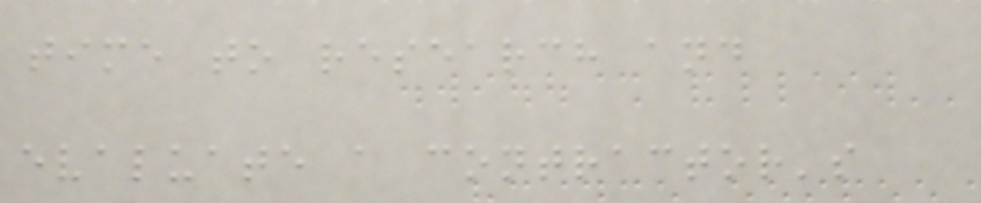time to research and
evaluate a contractor's
